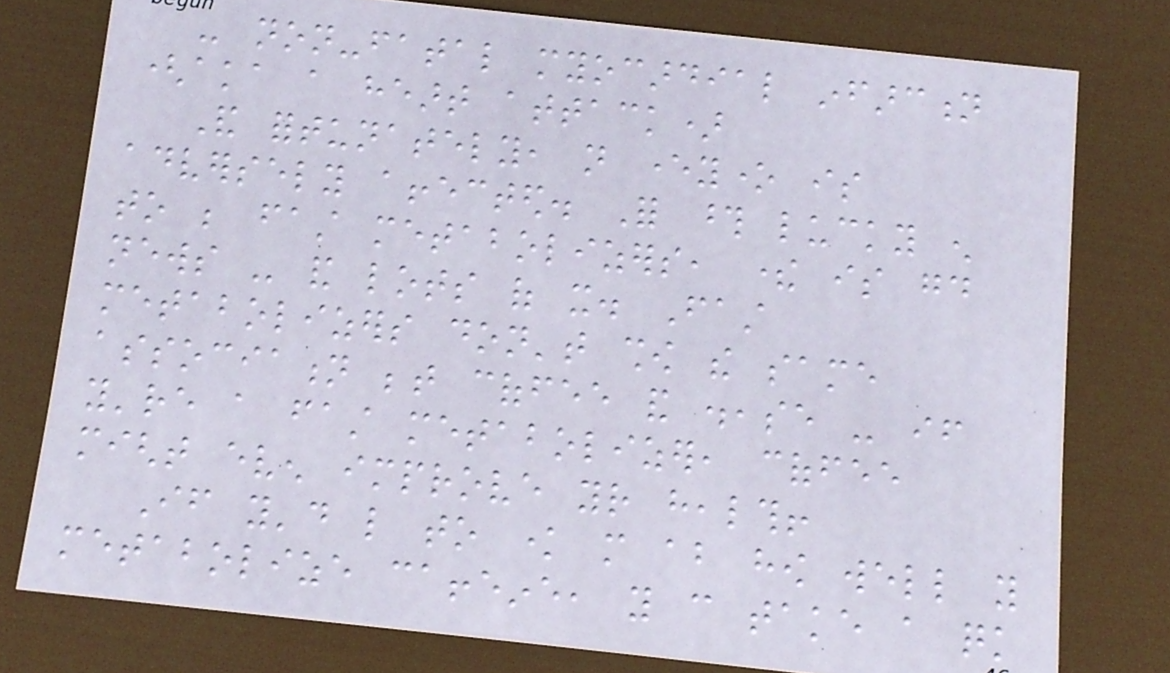- non-fatal myocardial infarction
(aka a heart attack)
And fortunately, not everyone is
adversely affected. For those lucky enough
to be fast metabolizers, there is good
news - and lots of it. Fast
metabolizers don't show the same
association between coffee and disease - if
you're a fast metabolizer, coffee
might even improve your health!
If you'd like to know more about how well you
metabolize caffeine, you can take a quick
